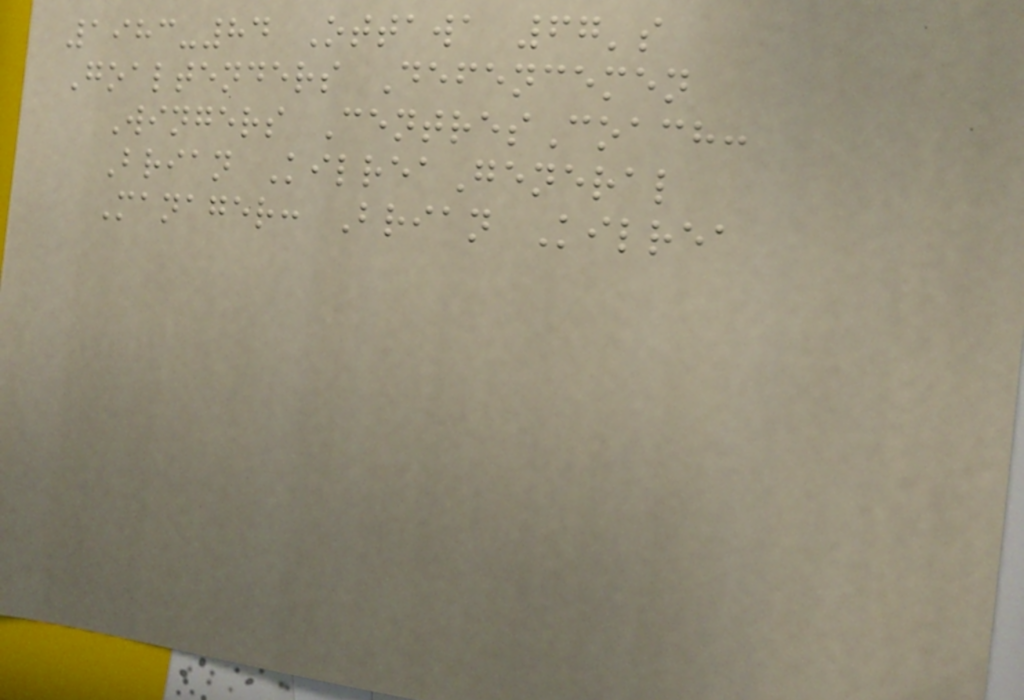1983-84 Ottawa 67's
Goaltenders Defencemen
Wingers CentresCoach:
Brian KilreaGeneral
Manager: Brian Kilrea
